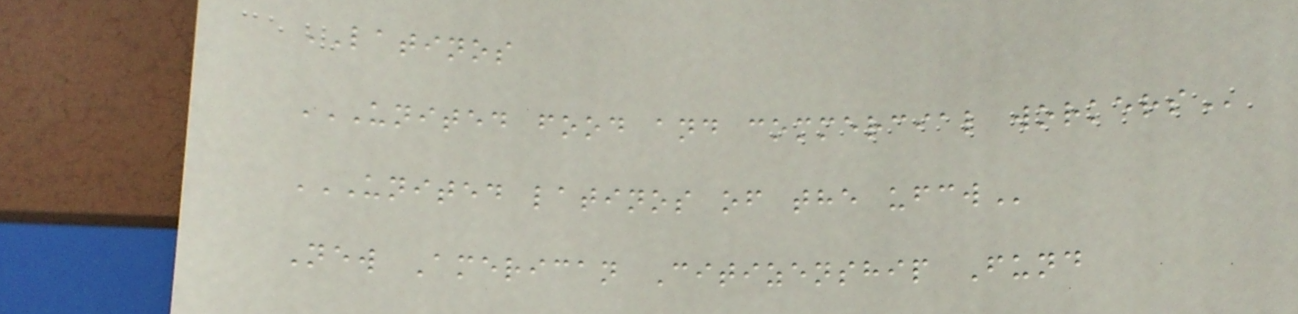LATINOS
UNITED FOOD AND COMMERCIAL WORKERS
UNITED LATINOS OF THE UFCW
New American Citizenship Fund
